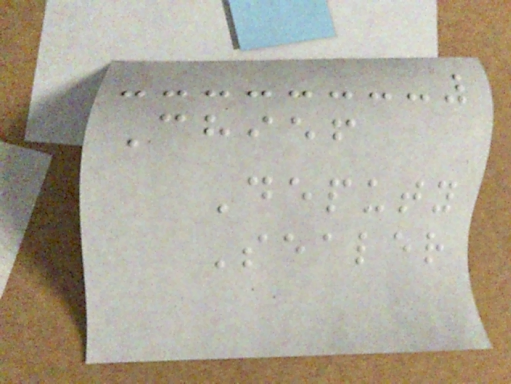Chief
Deputy
Sealer
